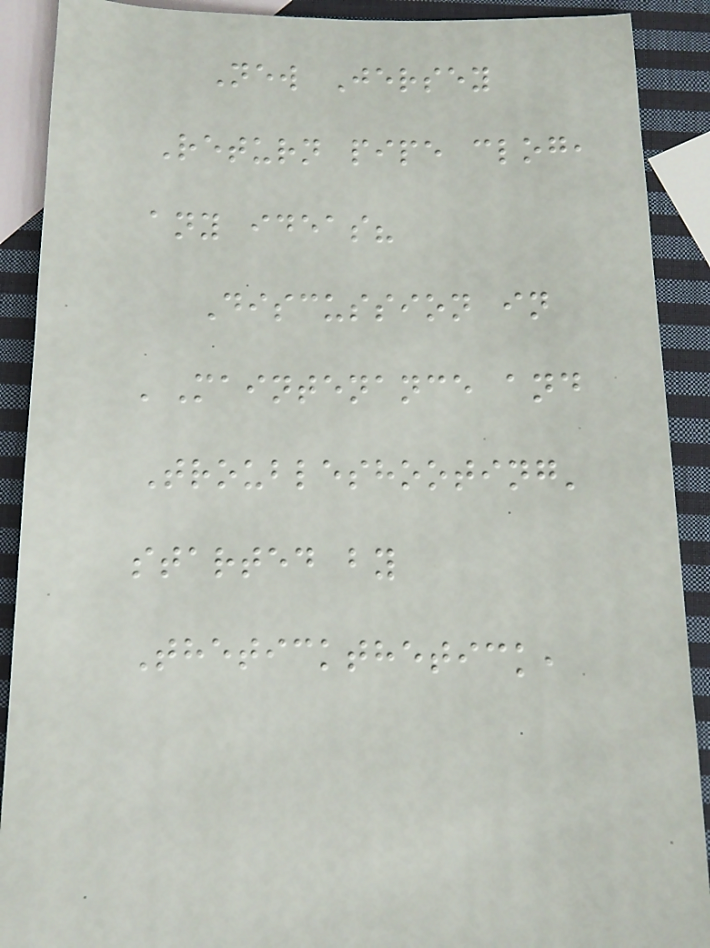New Jersey
Return pipe clog,
any ideas?
Discussion in
'Maintenance and
Troubleshooting'
started by
Thetickthetick,
